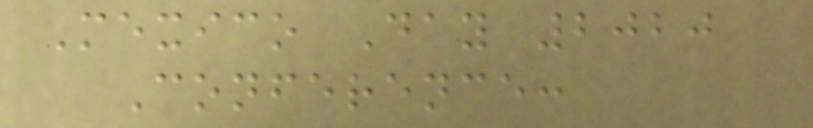Mexico Day 2020
Conference:
